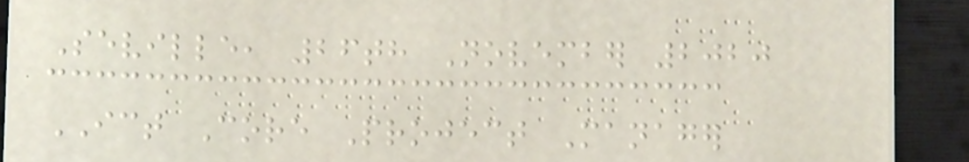Seville, 26th November 2020
ICT Core Project Manager
